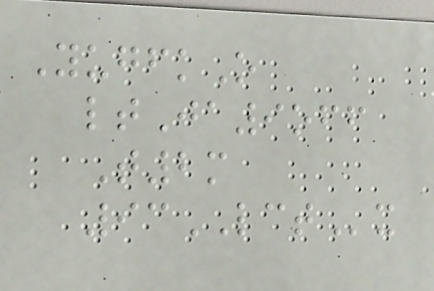YugfkO
ltJa9off
T2m
93LCTx
